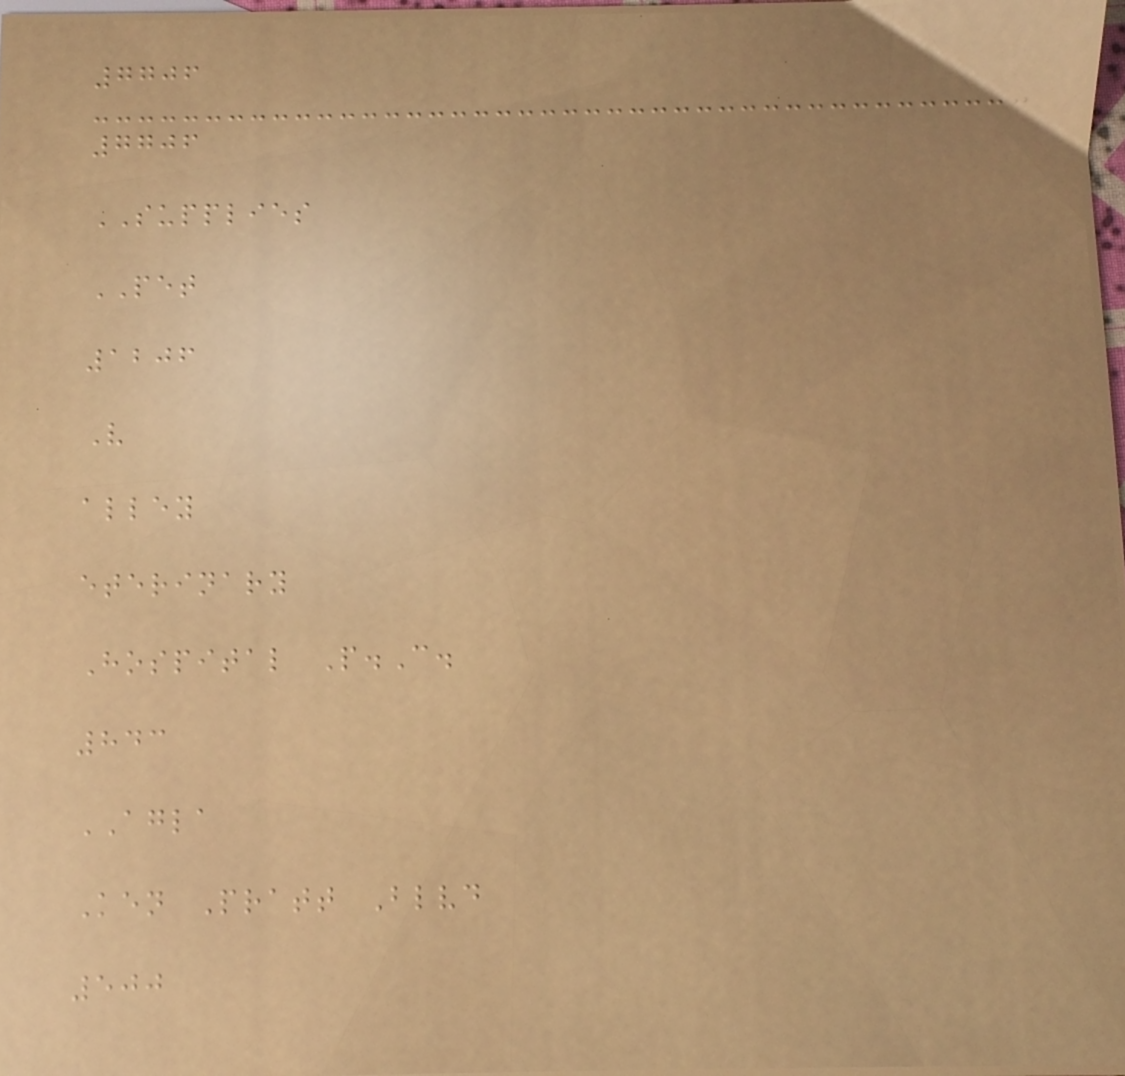7706
7706
SUPPLIES
PET
1206
V
alley
eterinary
Hospital P.C.
843
AGLA
Ken Pratt Blvd
500
